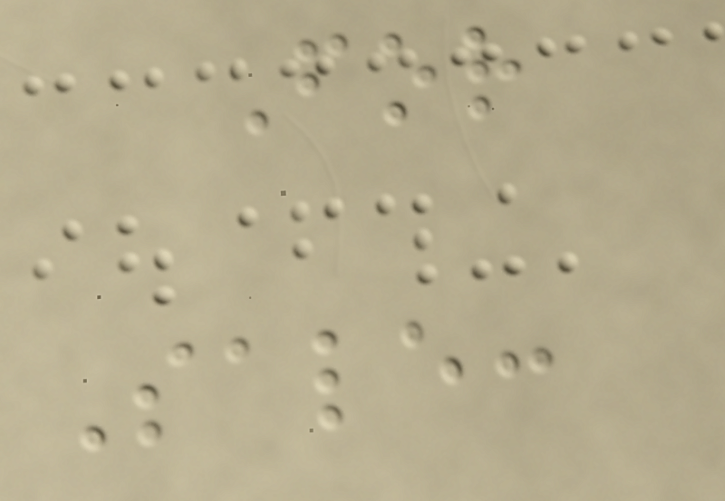For
Sale:
